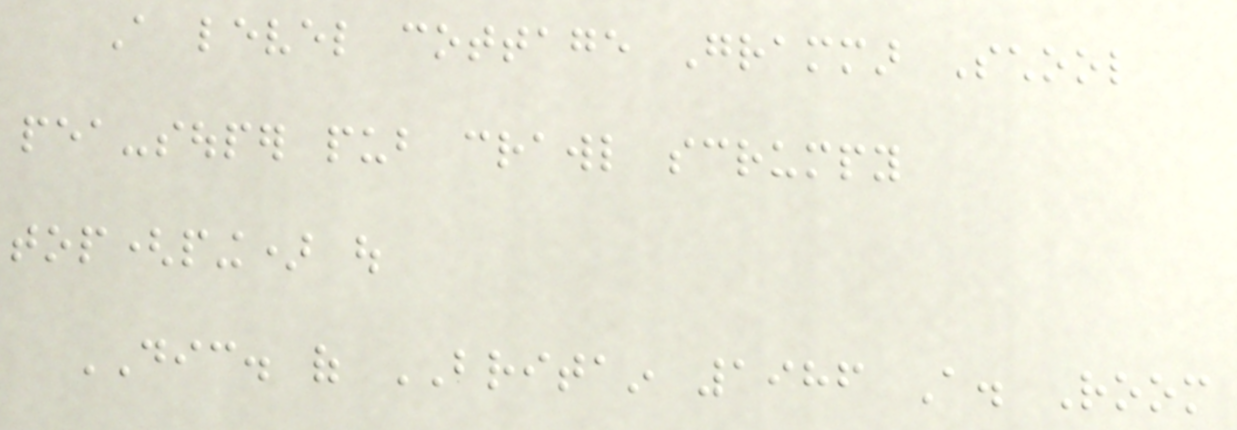A level cottage Grammar School
pea-souper pub crawl scrumpy
top(ping) out
DIC. of BRITAIN 1986 A. Room
